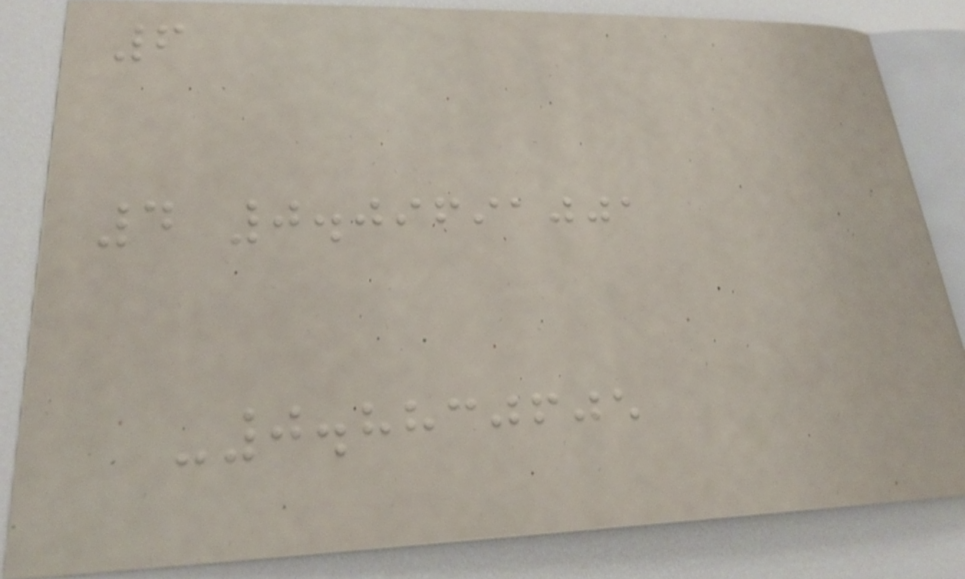6
4 0.09691001
-0.8830605
